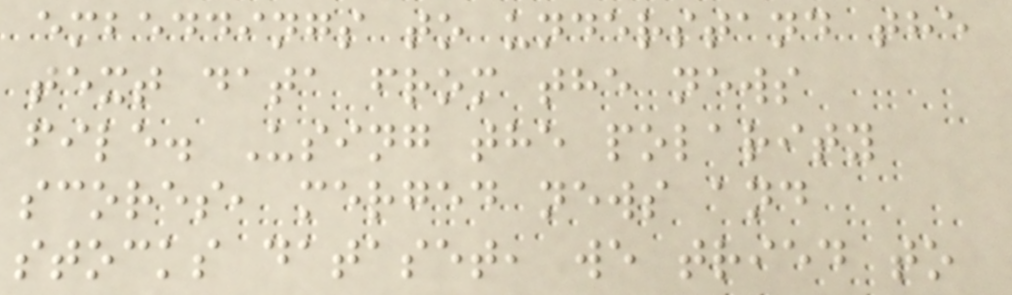embeddings to understand the
text data from the news
file. Using the polarity
scores, merged news and
stocks dataset, we tried to
